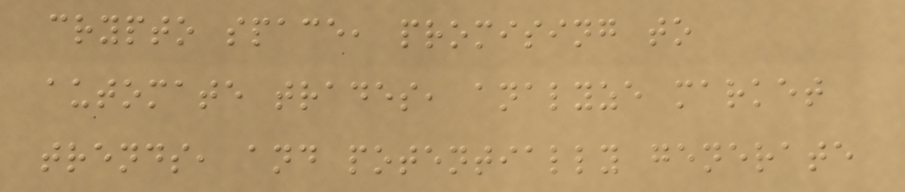crypto space, promising to
automate trades, analyze market
trends, and potentially generate
